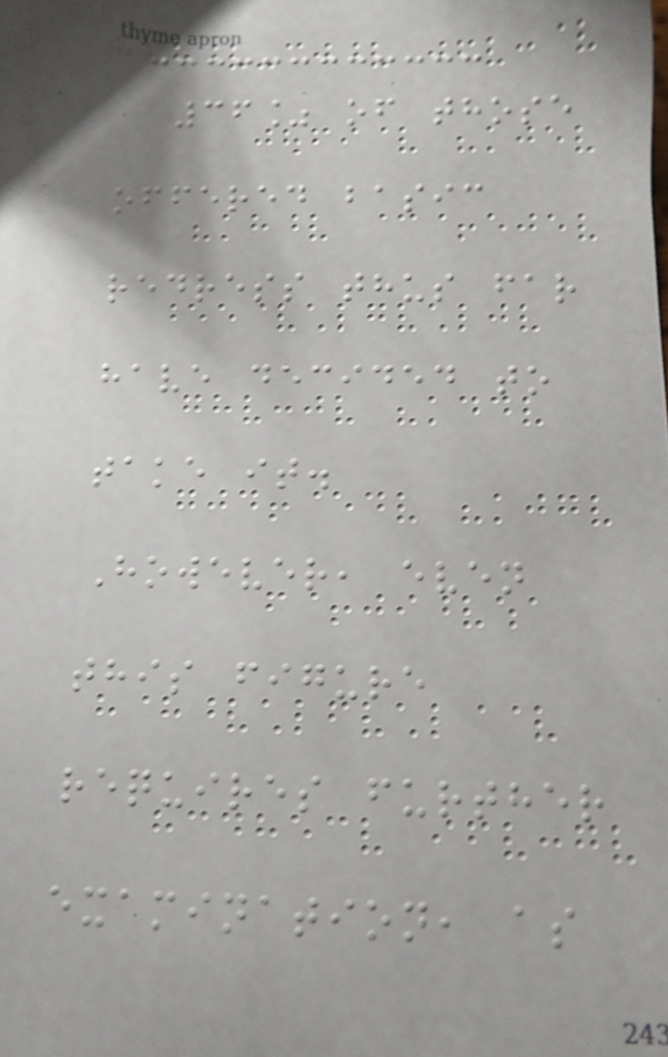36% of those
offered basic
redress thus far
have decided to
take it.
However, even
this figure
requires further
examination, as
